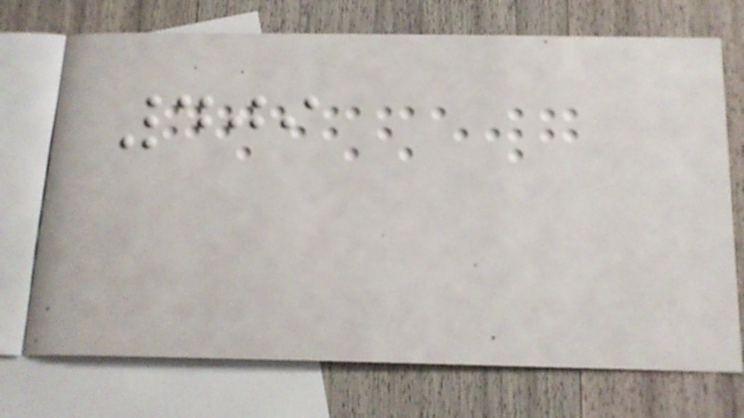409
